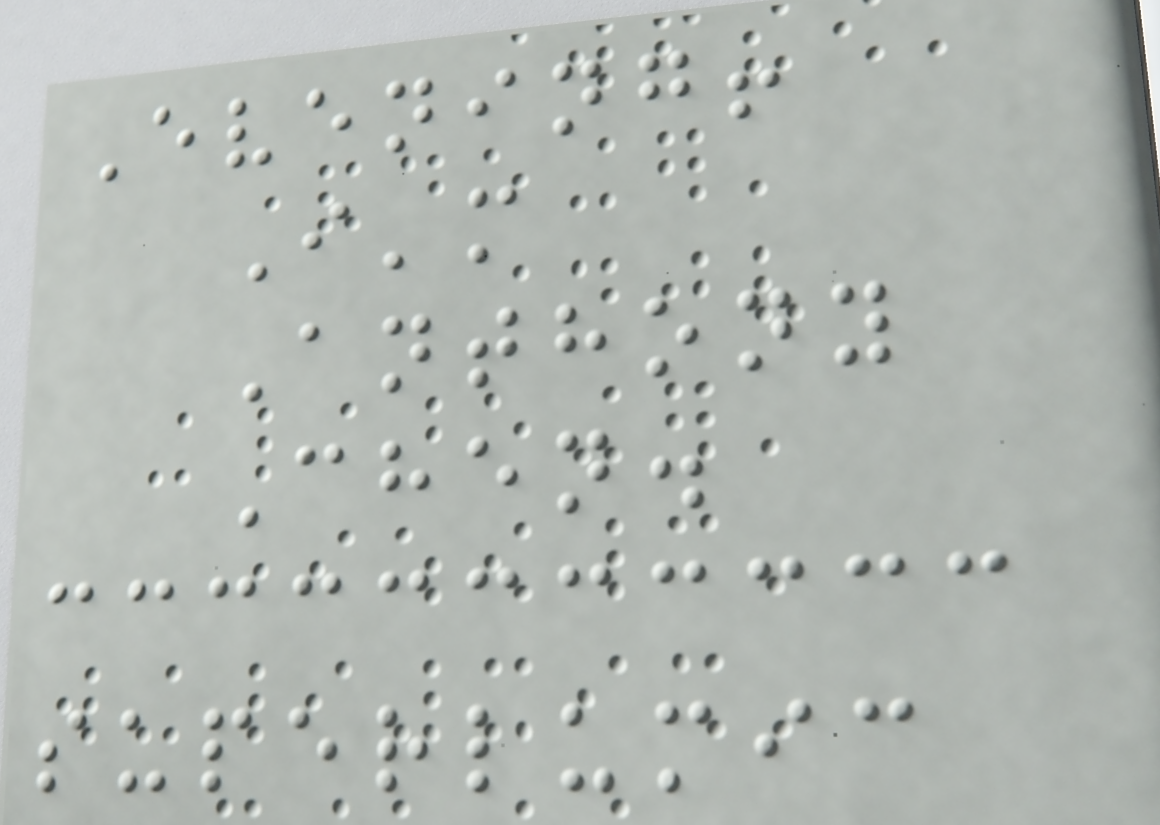Evening!
I'm
Anthony
Chen.
superlumic
